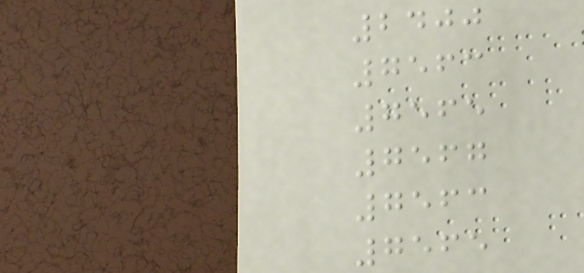2400
7563
7565
7567
7563
7565
